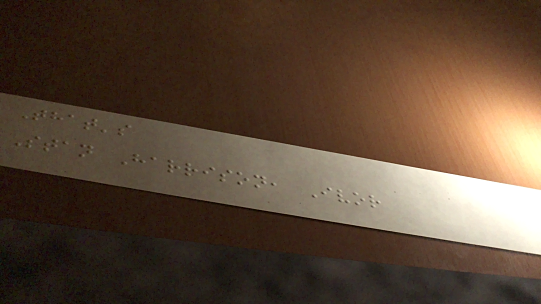That's
Stan Harrison, Ivor
